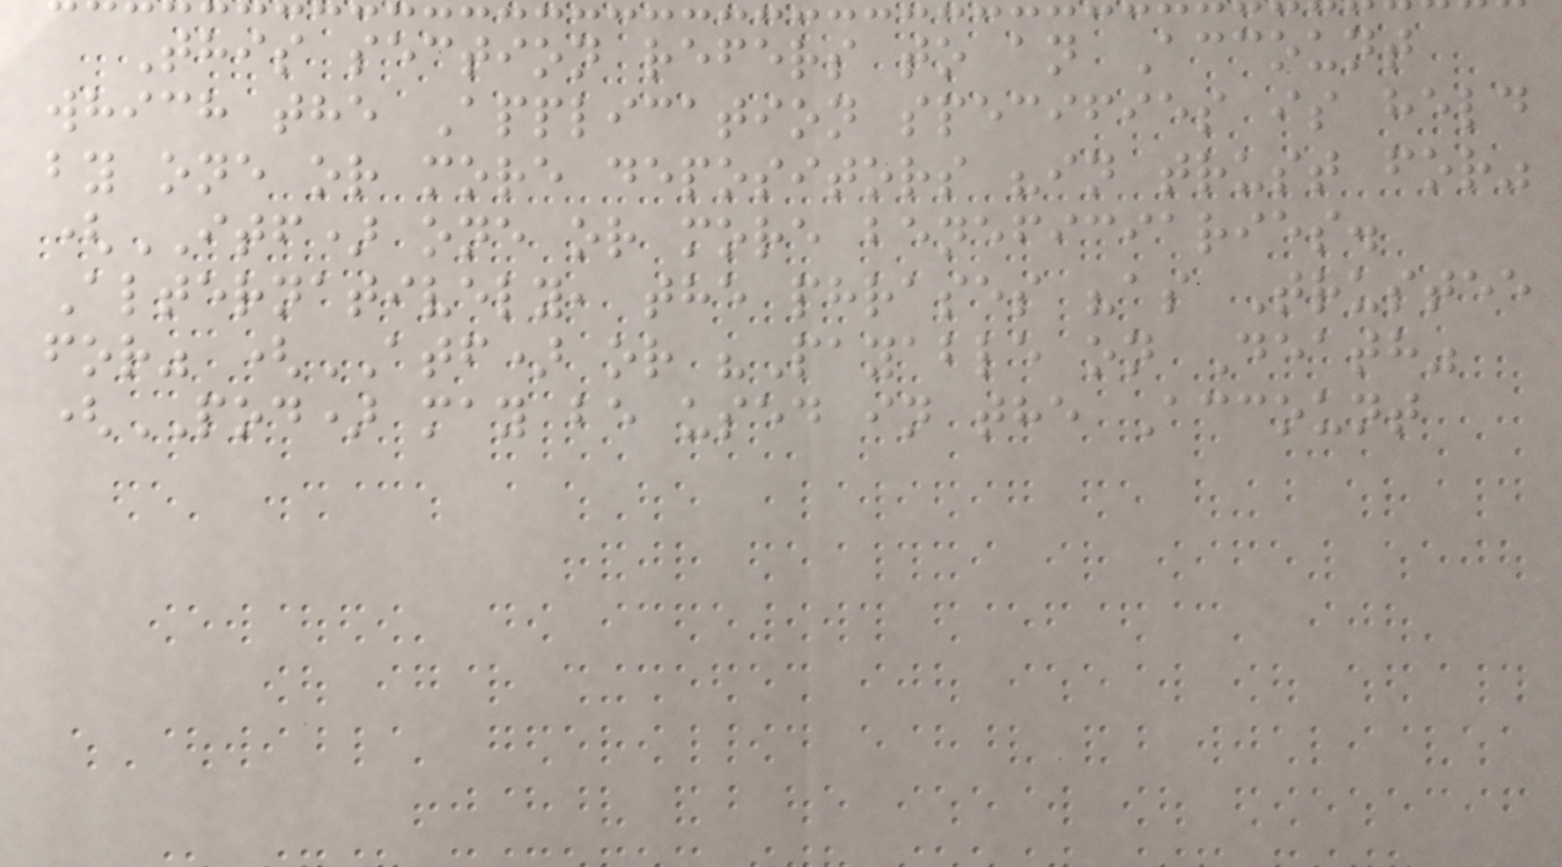This section refers to an Account
which the Application specifies is held
by one or more depositors "in trust for"
(ITF) one or more beneficiaries.
Alternatively, the phrases "as Trustee
for" (ATF) or "Payable on Death"
(POD) may be used in the Account
